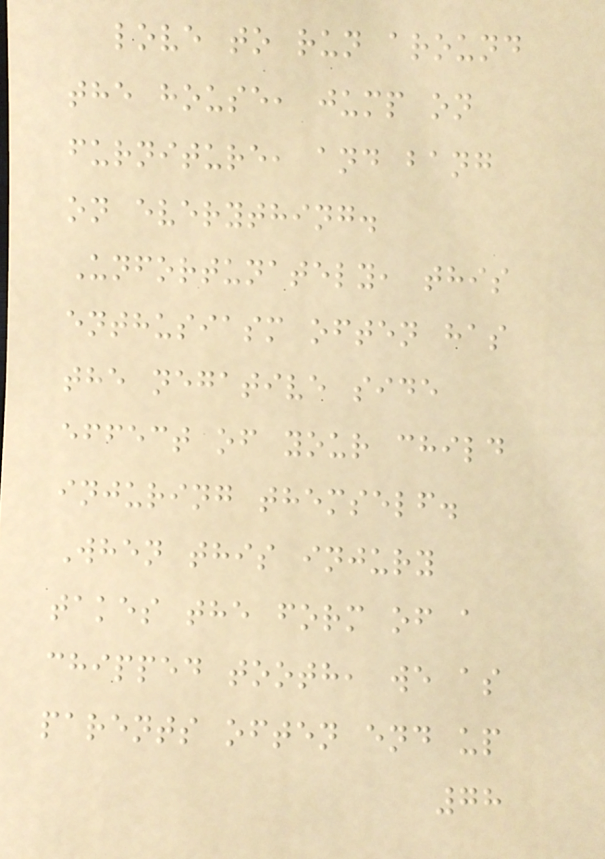love to run around
the house, jump on
furniture, and bang
on everything.
Unfortunately, this
enthusiasm often has
the negative side
effect of your child
injuring themself.
When this injury
takes the form of a
chipped tooth, we as
parents often end up
78
